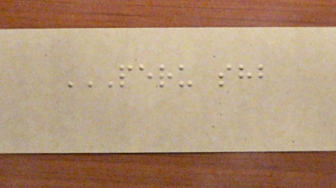PERU SHB
